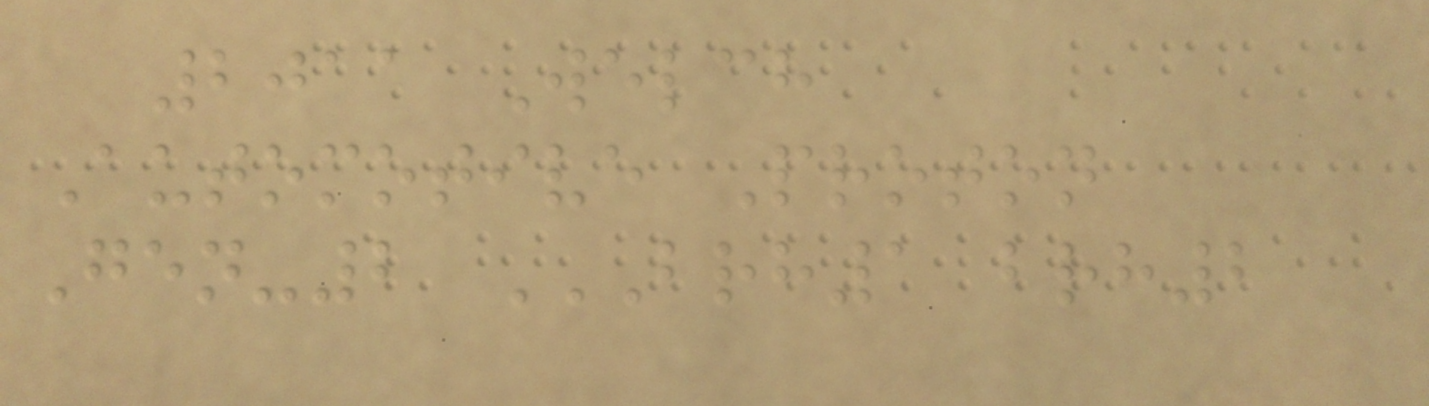2011 Welch
Automotive Proton
Gen-2 BRH1 BRH2
